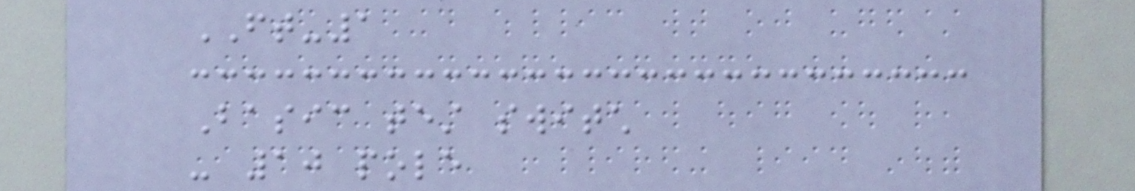FT-1
Basic test switch
- 10 pole
